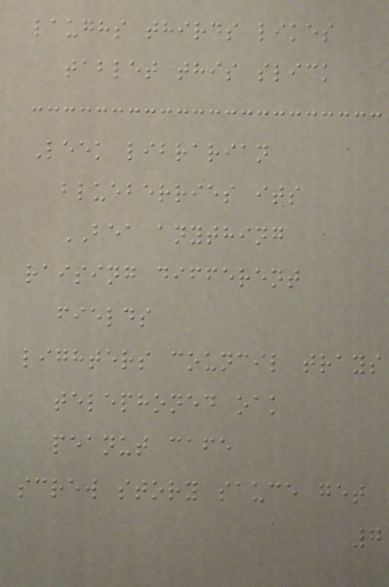laughs thirds likes
tablet this slick
Leek librarian
blueberries its
BEA anything
raising different
fields
lighters council trays
telephoned oak
peanut cafe
screw story sauce get
7
